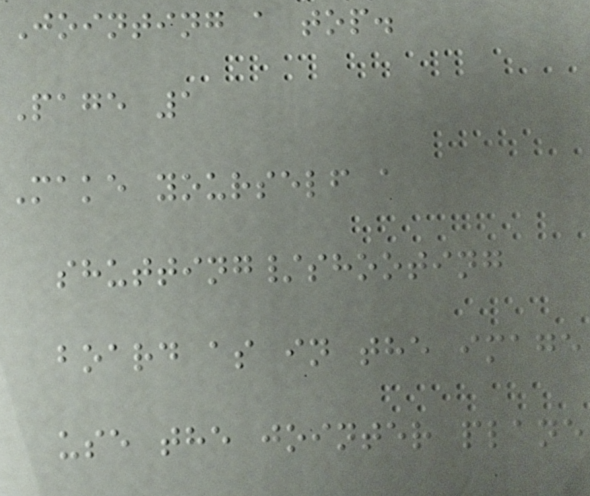Jointing a top.
Page 1
Make yourself a
shutting/shooting
board as in the image
use the jointer plane
